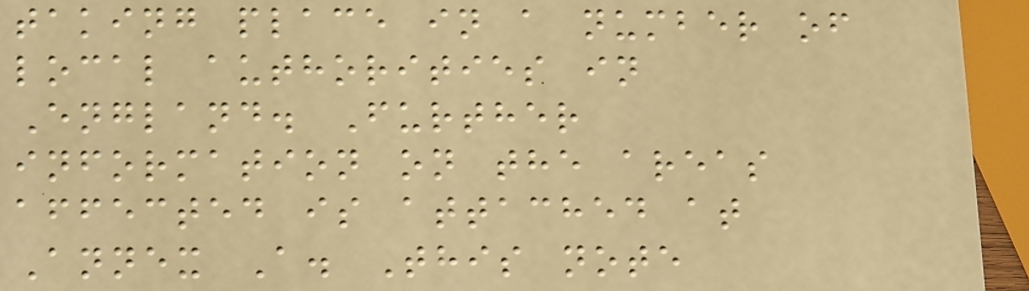taking place in a number of
local authorities in
England. Further
information on the areas
affected is attached at
Annex A. This note
